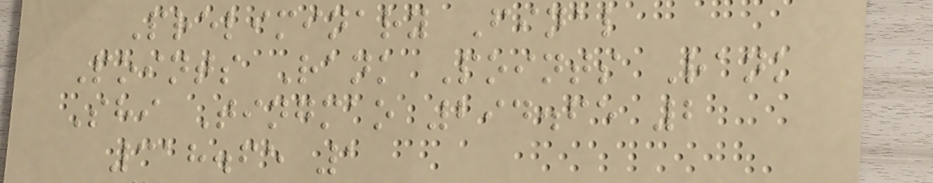Preliminary Final
Points Rank Points Rank
Shi Tingmao 294.65 2
318.65 1
